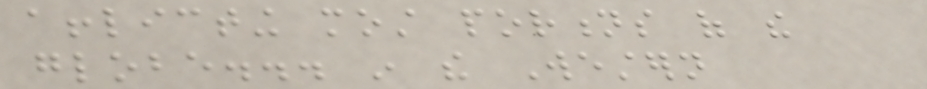afflicting most portions of the
globe... in the Western
